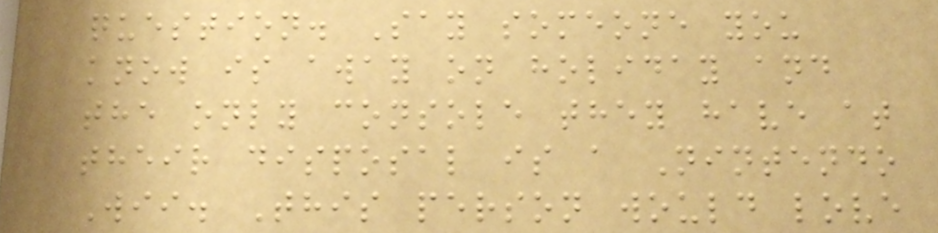question. Say someone you
know is away on holiday and
the only console they have at
their disposal is a Nintendo
Wii. This person would love
